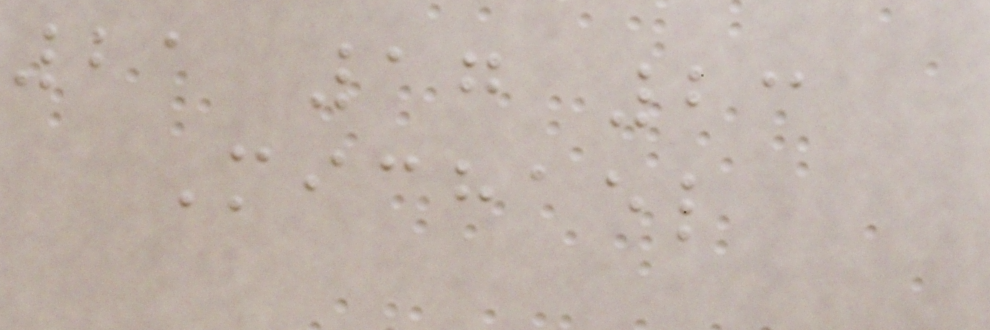21 17 23
Michael
